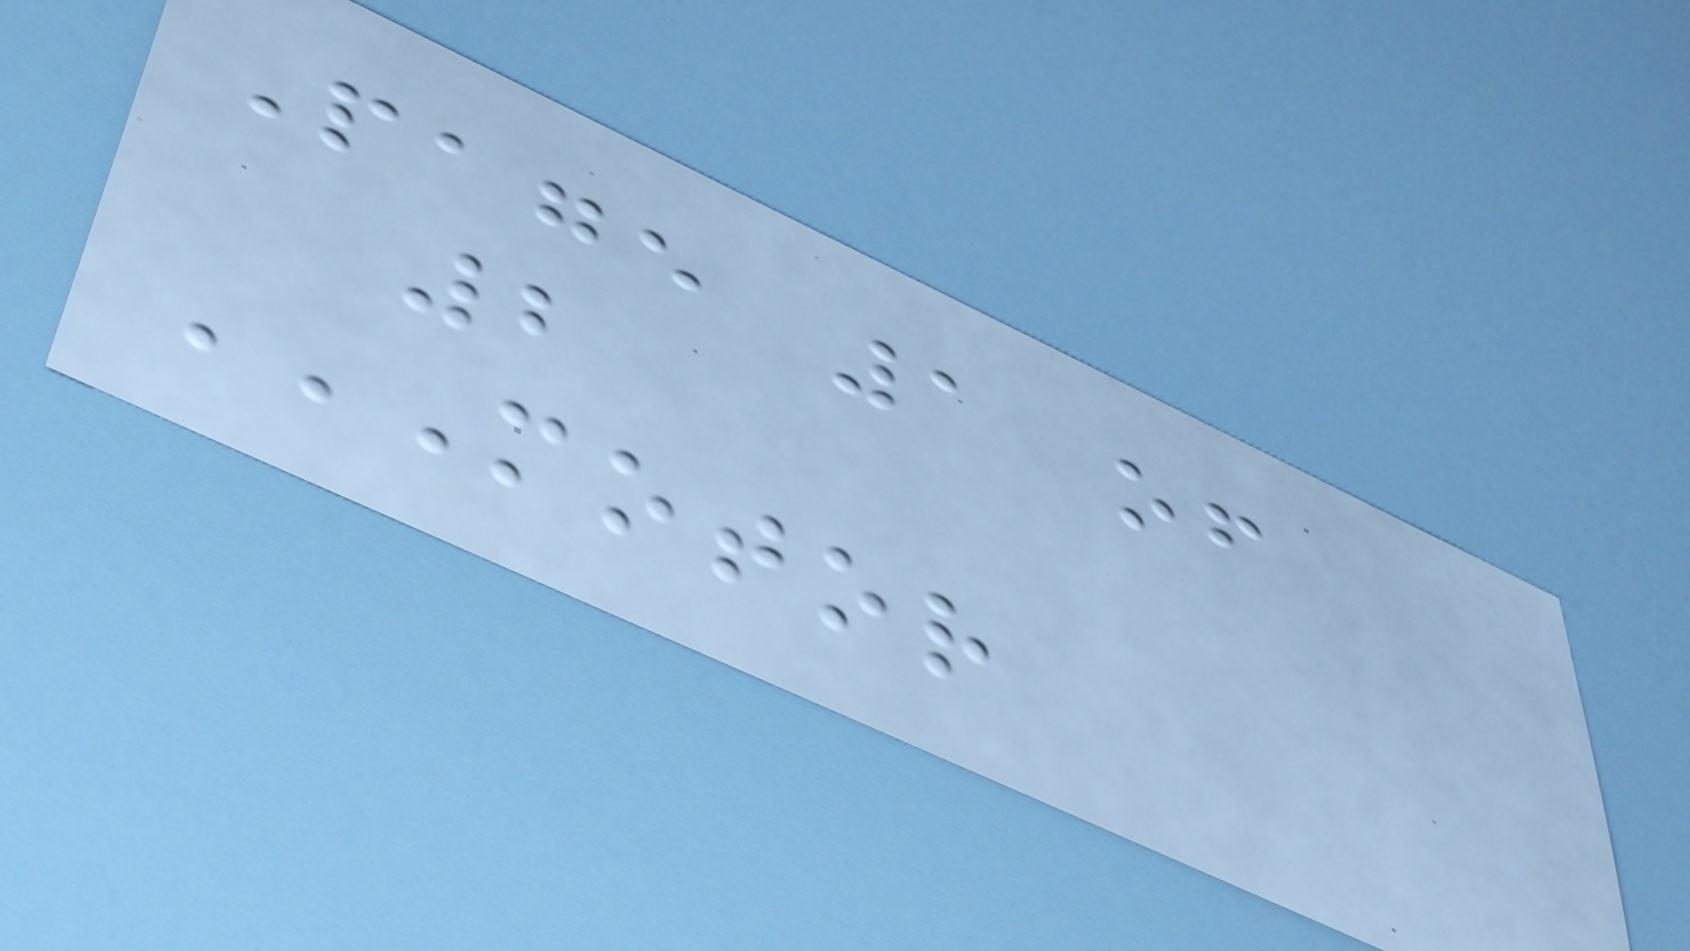Page 1 of
2
MOTOR
